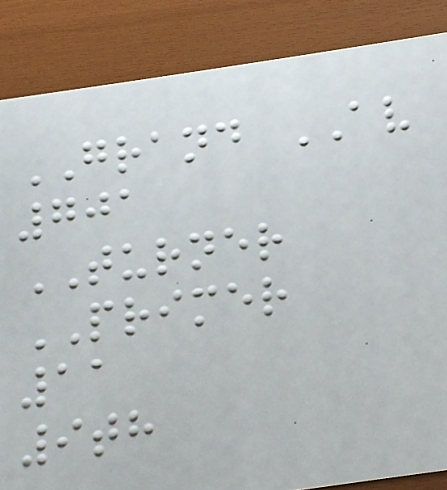GRAND AV
701
TURNER
PRIMER
11
9th
